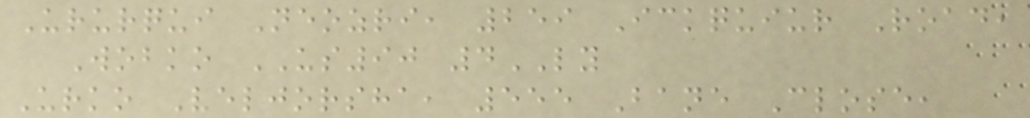Ururqui Neozri, 259 Ickquiur Road,
Wobko US90 4LY
Urko Veljorsha, 555 Bane Close,
